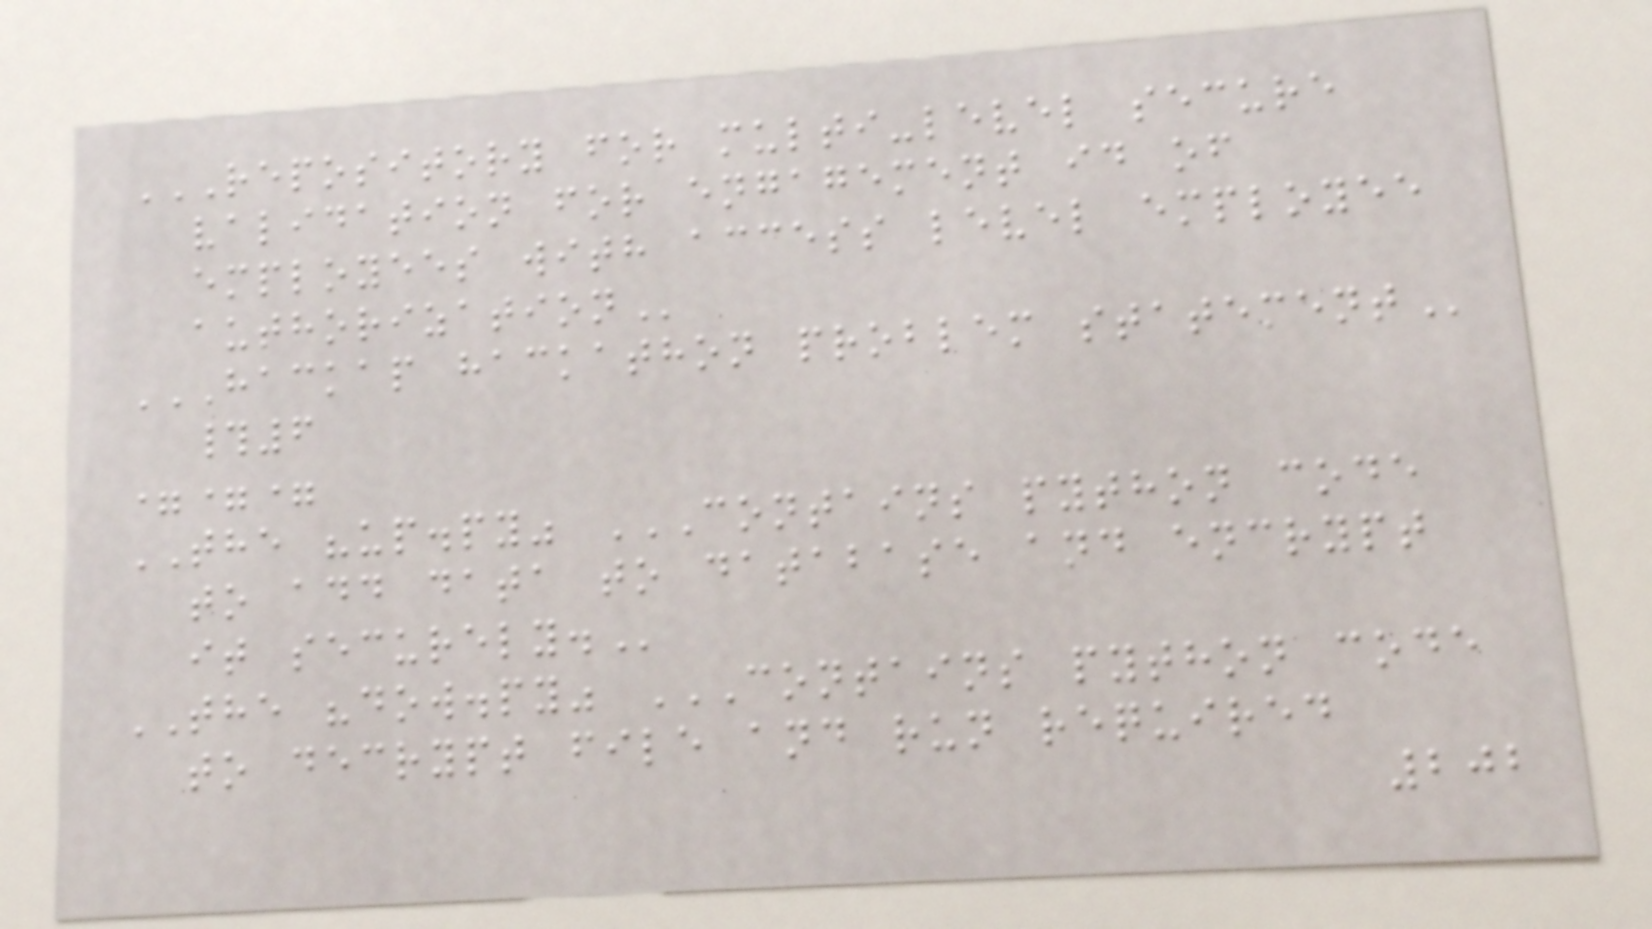REPOSITORY FOR MULTI-LEVEL SECURE
VALIDATION FOR ENGAGEMENT ID OF
EMPLOYEES WITH ACCESS LEVEL EMPLOYEE
AUTHORIZATION
HACKAP HACKATHON PROBLEM STATEMENT
#6
===
THE "up.py" CONTAINS PYTHON CODE
TO ADD DATA TO DATABASE AND ENCRYPT
IT SECURELY.
THE "dow.py" CONTAINS PYTHON CODE
TO DECRYPT FILE AND RUN REQUIRED
202
